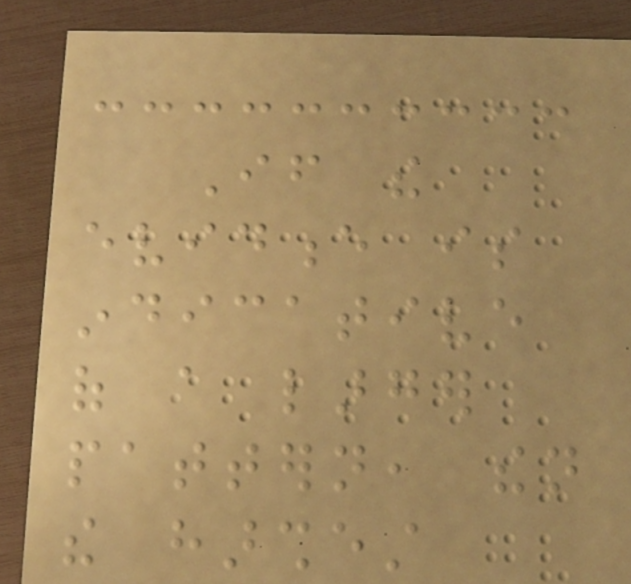If the
evidence is
indicative
of a larger
pattern, then
the harshest
